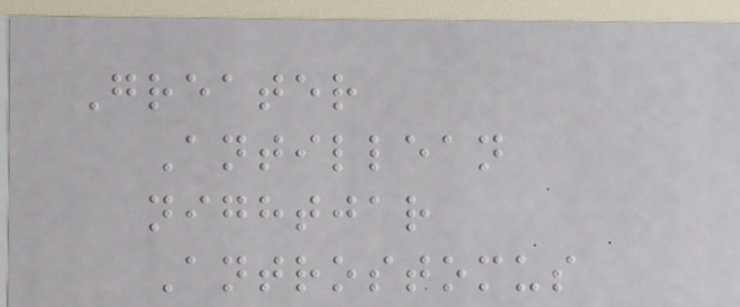Greater
Antillean
nightjar
Antrostomus
